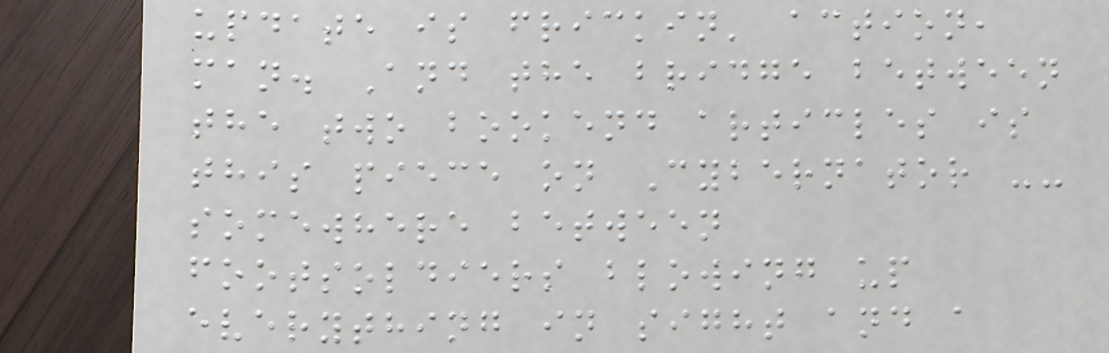update is frickin' action,
man. And the bridge between
the two bookend articles is
this piece on Cybernator --
somewhere between
footsoldiers blowing up
everything in sight and a
